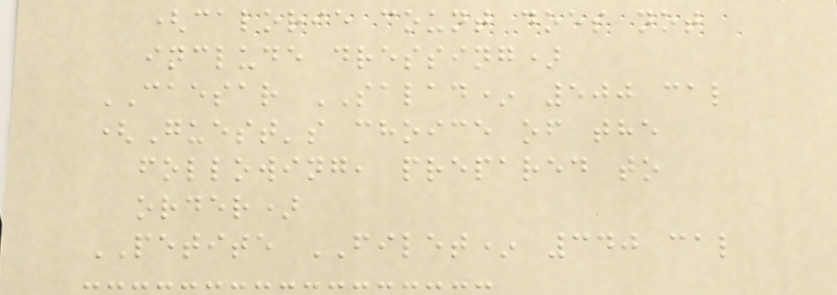(calorie count does not
include dressing)
CAESAR SALAD* 500 cal
(Guest's choice of the
following, prepared to
order)
PETITE FILET* 340 cal
